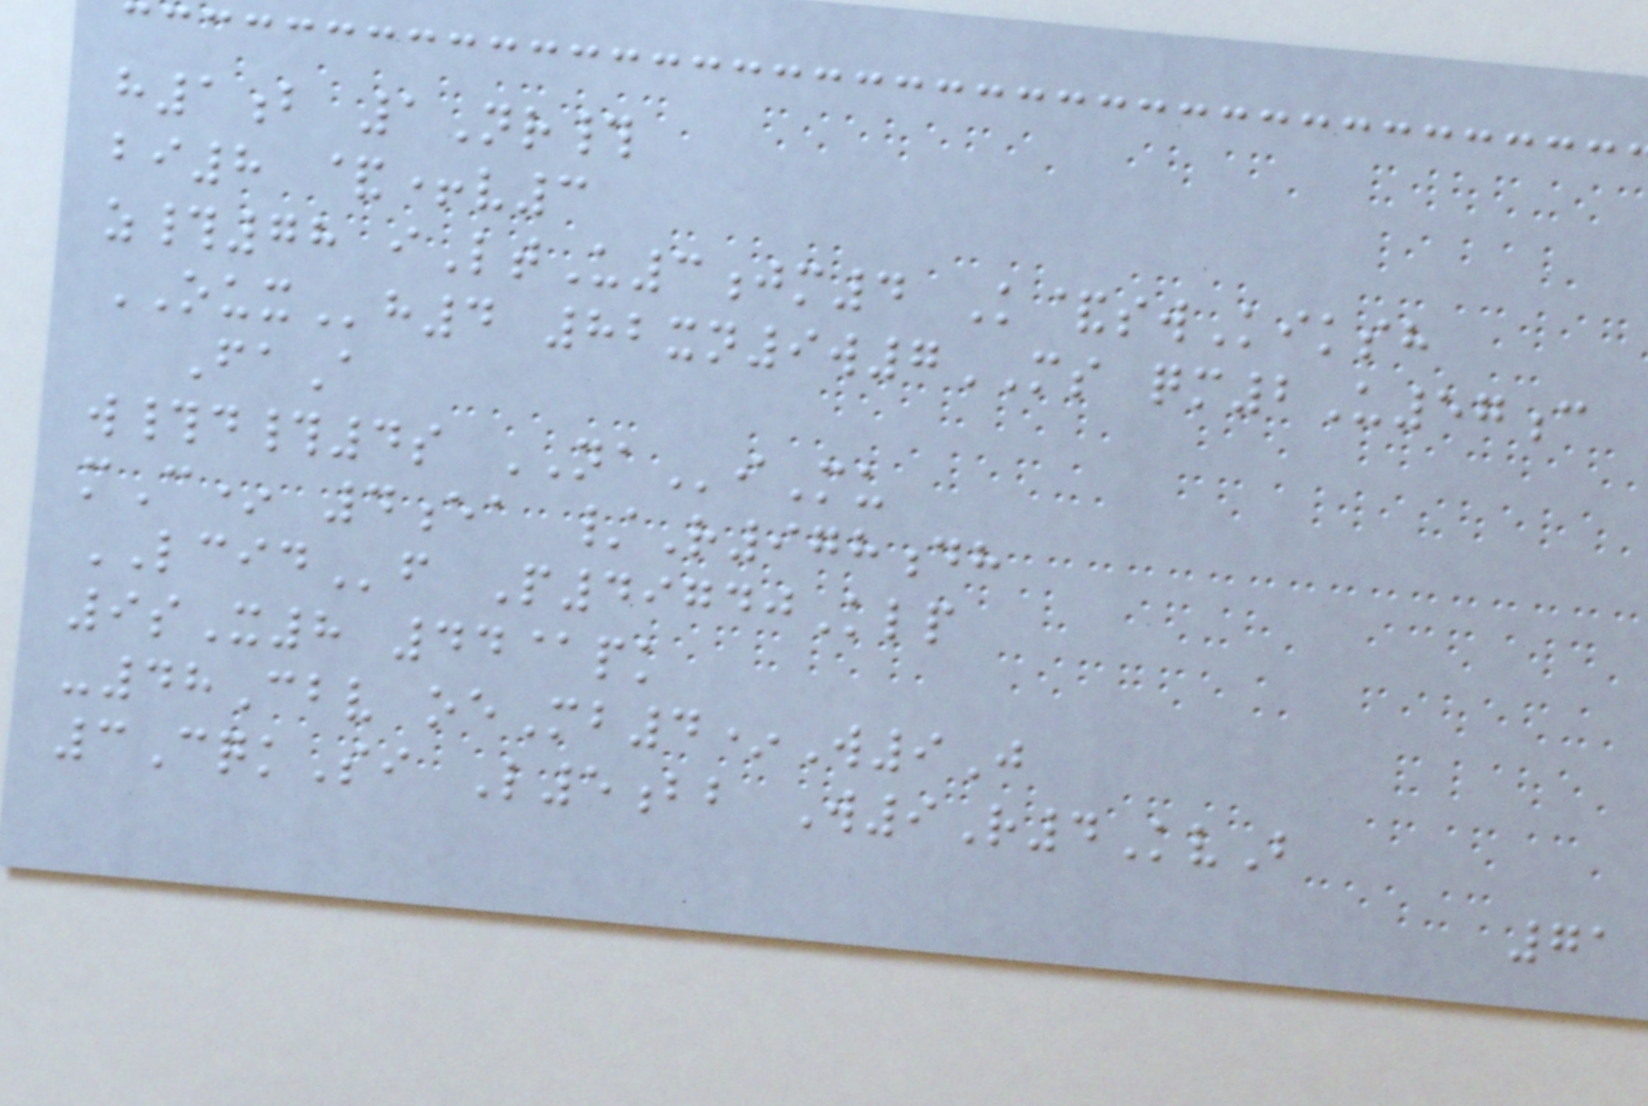h1b 1Nr#
bi8 &+v3
z#78 iLtU3jm4 K&swKiksh
OUXh4 82xn9w7MS qm2U57c
FaA
w#d#4s NAiMu
mC* 4ea /R978dh
LCIDf P49740Klp
9sX8 44@pk
-48Cbv oeMb4*W9J
3CqkSi L5bb W9R4KvB
71
